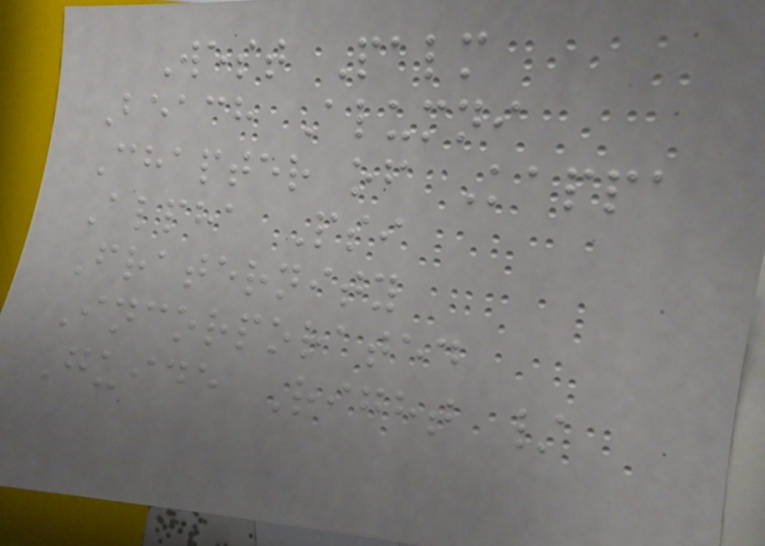West Palm
Beach Alumni
Chapter of Kappa
Alpha Psi
Fraternity
Incorporated
Guide Right /
